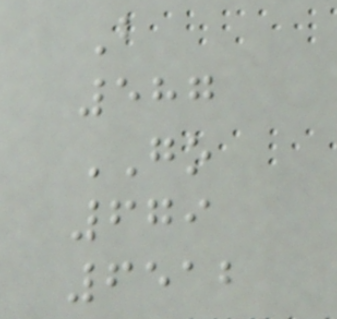B
587
GO
679
6512
